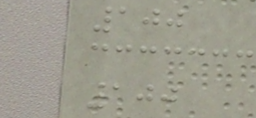100
100
